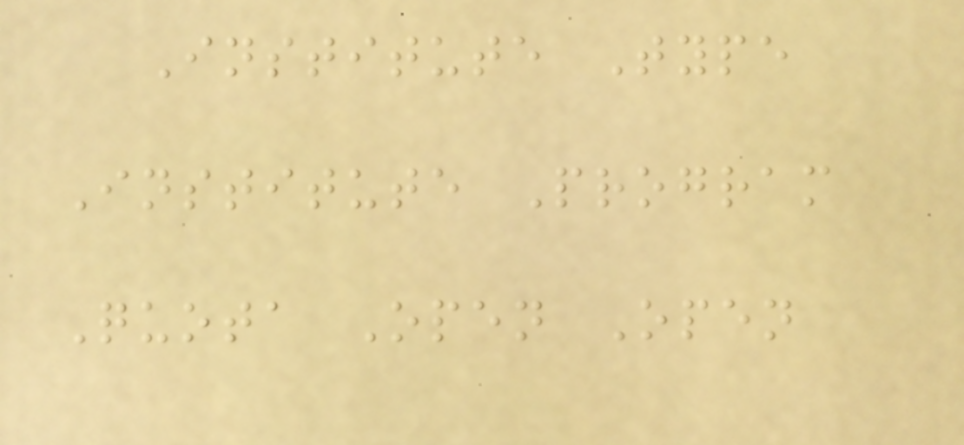Institute Type
Institute Program
Quota Open Open
